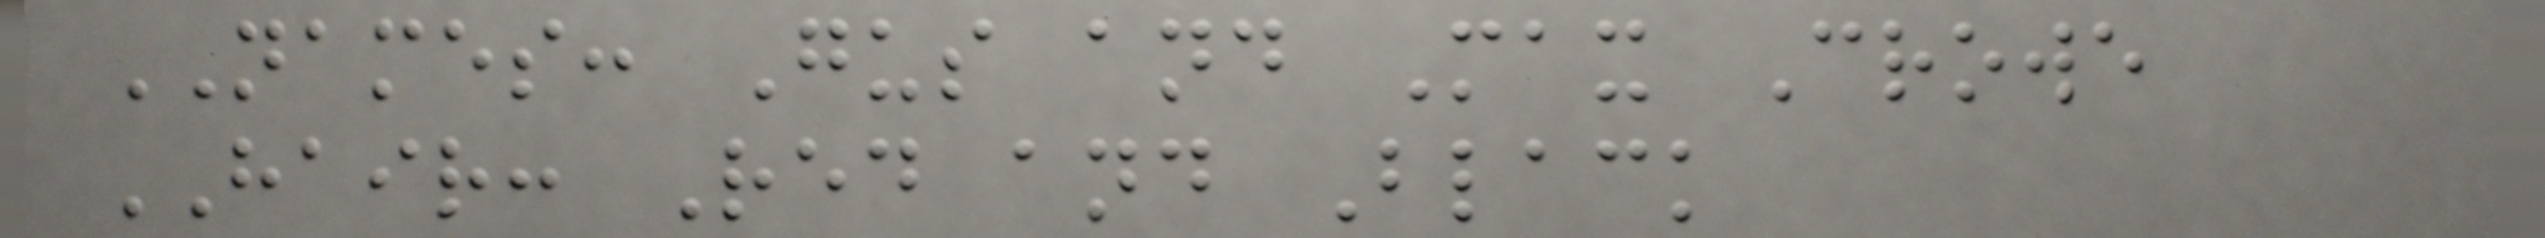NAMES: Gus and Max Crowe
HAIR: Red and Black
